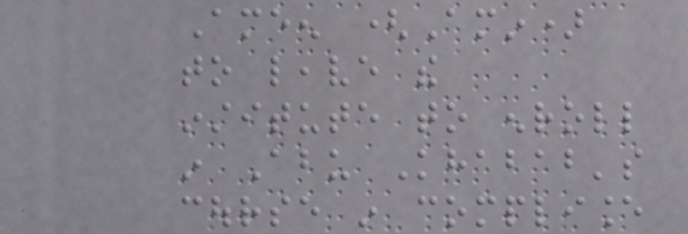Ameen (Amin)
to leave the
institute to enroll
in Abu Khabab's
course in compliance
